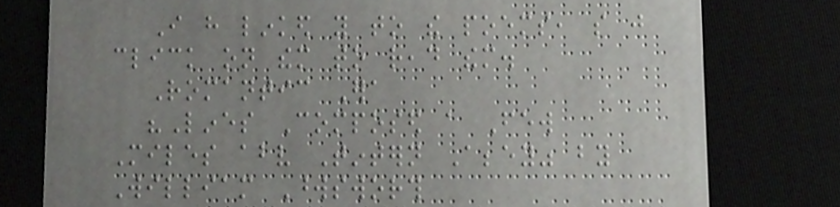I have linked you to the poems, so just
click on them to read them.
Romantic Era
"Lines Composed a Few
Miles above Tintern Abbey" by
William Wordsworth
